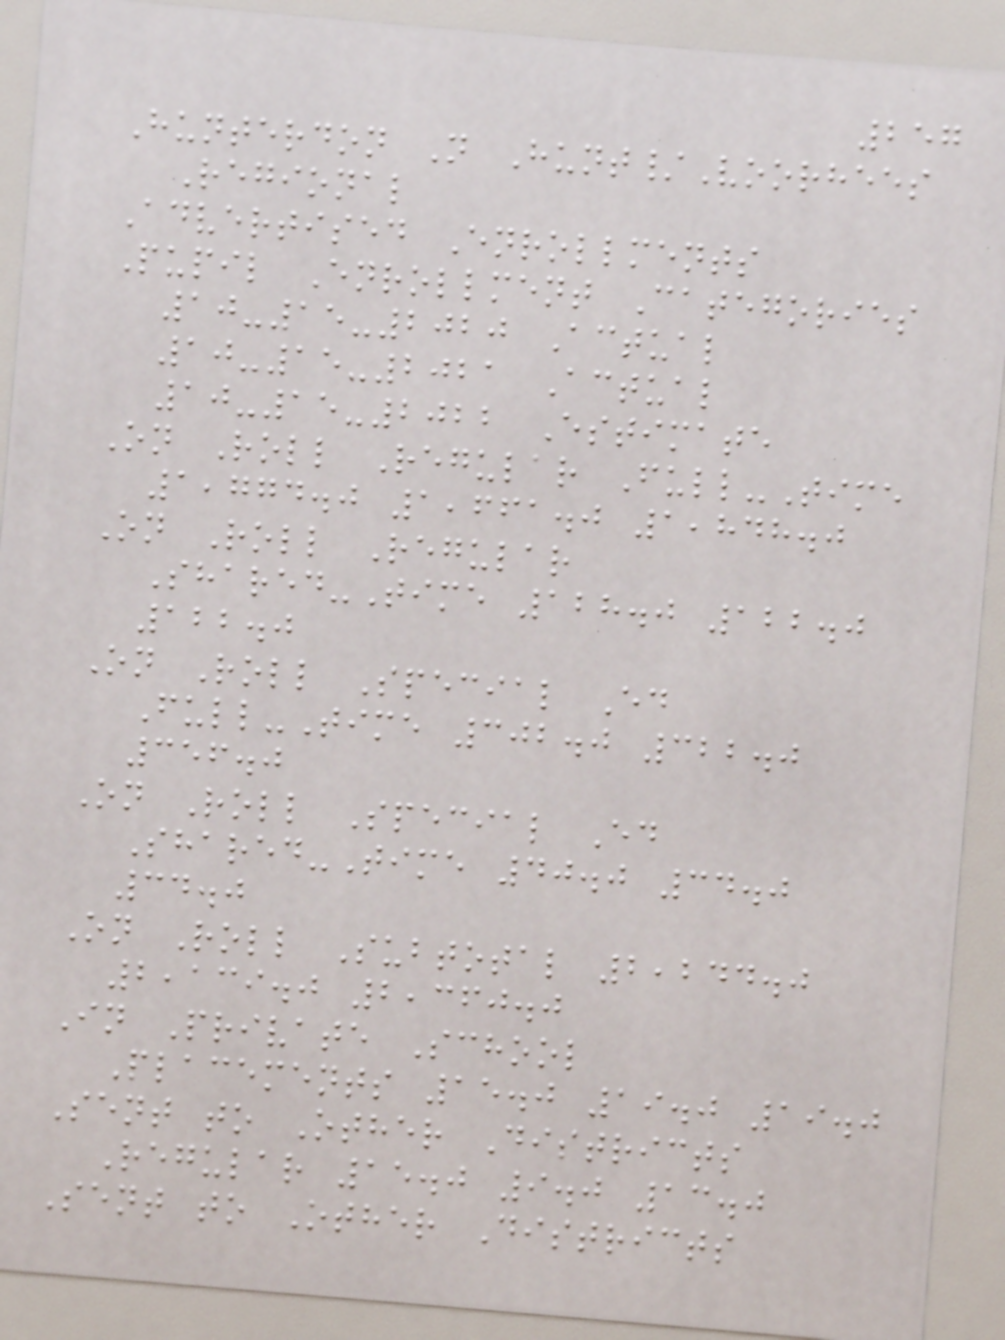257
Hunterdon N Hunt/Voorhees
Regional
Advertised Enrollments
Pupil Enrollment Categories
10-15-2020 Actual
10-15-2021 Actual
10-15-2022 Estimate
On Roll Regular Full-Time
1,774.0 1,661.0 1,848.0
On Roll Regular
Shared-Time 128.0 122.0
122.0
On Roll Special Ed
Full-Time 302.0 322.0
356.0
On Roll Special Ed
Shared-Time 40.0 34.0
34.0
On Roll Subtotal 2,244.0
2,139.0 2,360.0
In Private School
Placements 15.0 19.0 19.0
Sent to Other Districts
Regular 15.0 9.0 13.0
Sent to Other Districts
